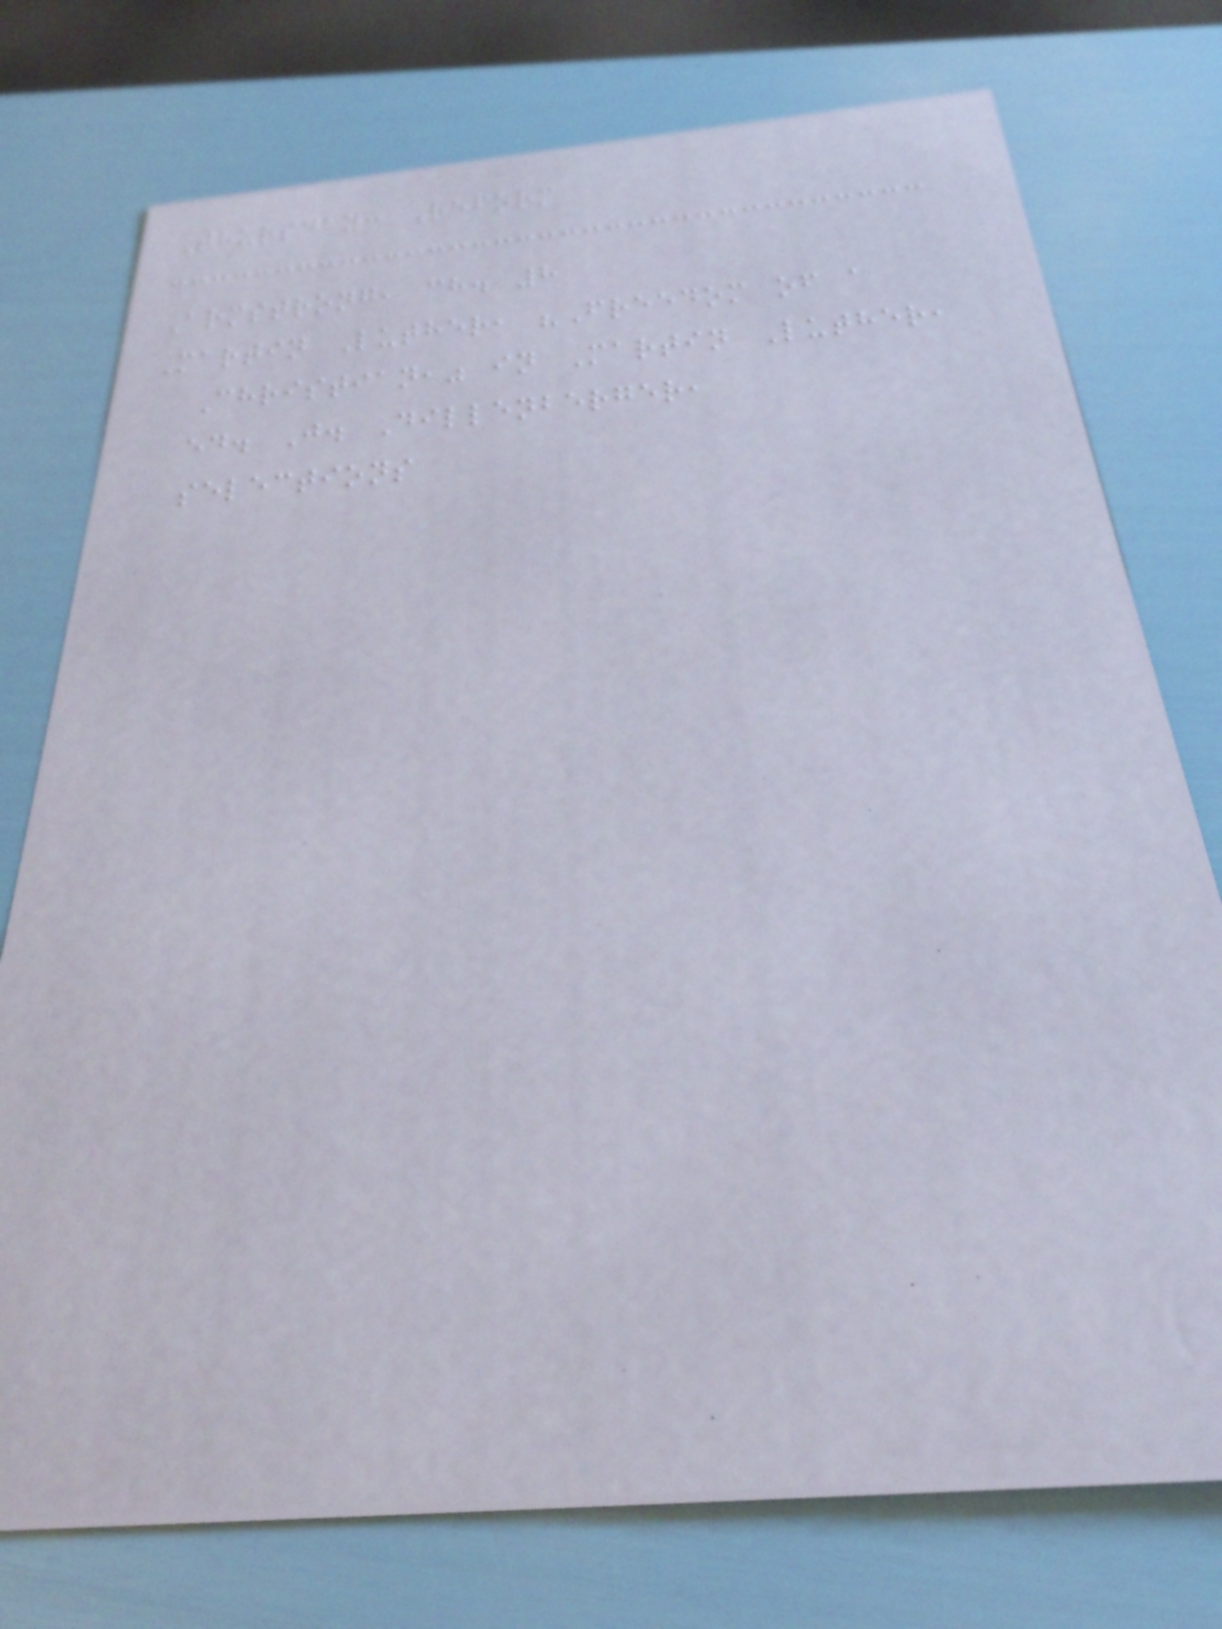Thursday: Reform
Armstrong, ch. 8
Martin Luther, "Freedom of a
Christian," in Martin Luther,
ed. J. Dillenberger,
selections
